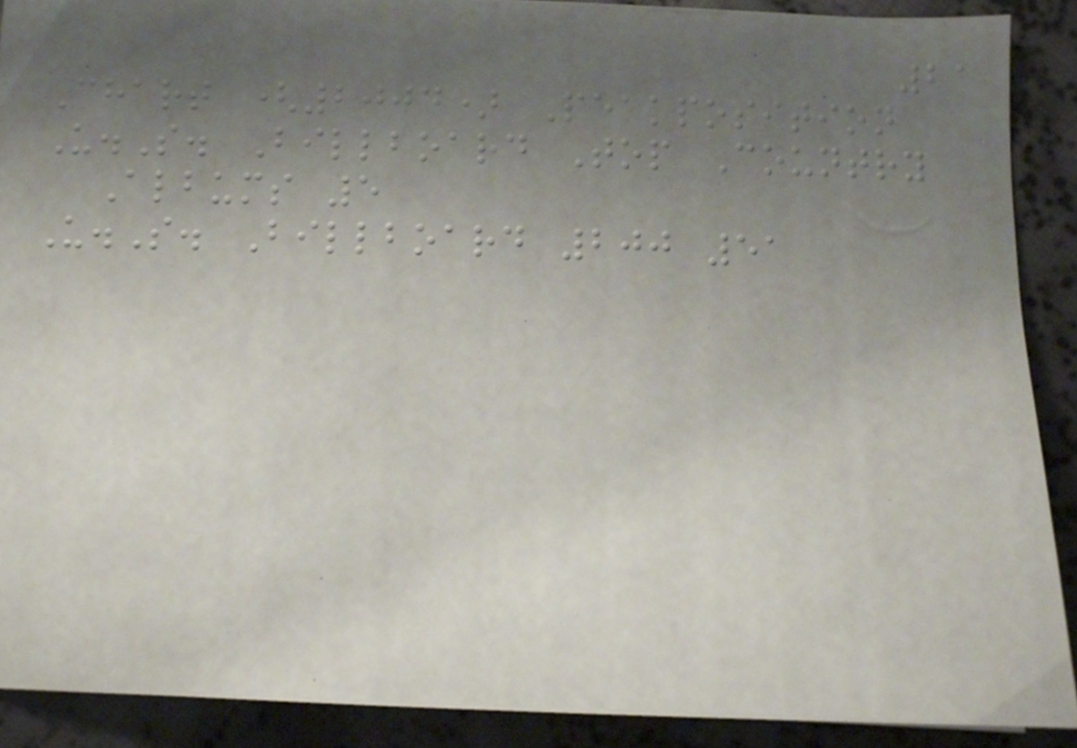21
Chart (2004) Peakposition
U.S. Billboard Top Country
Albums 5
U.S. Billboard 200 51
